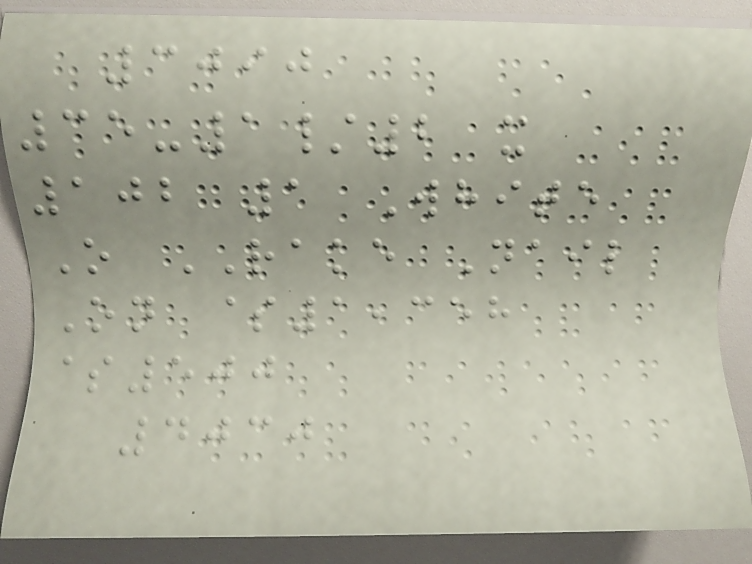3090
35-1/2 x
102 1 White
O RAKE Nail
On $1,358
$500
4030
